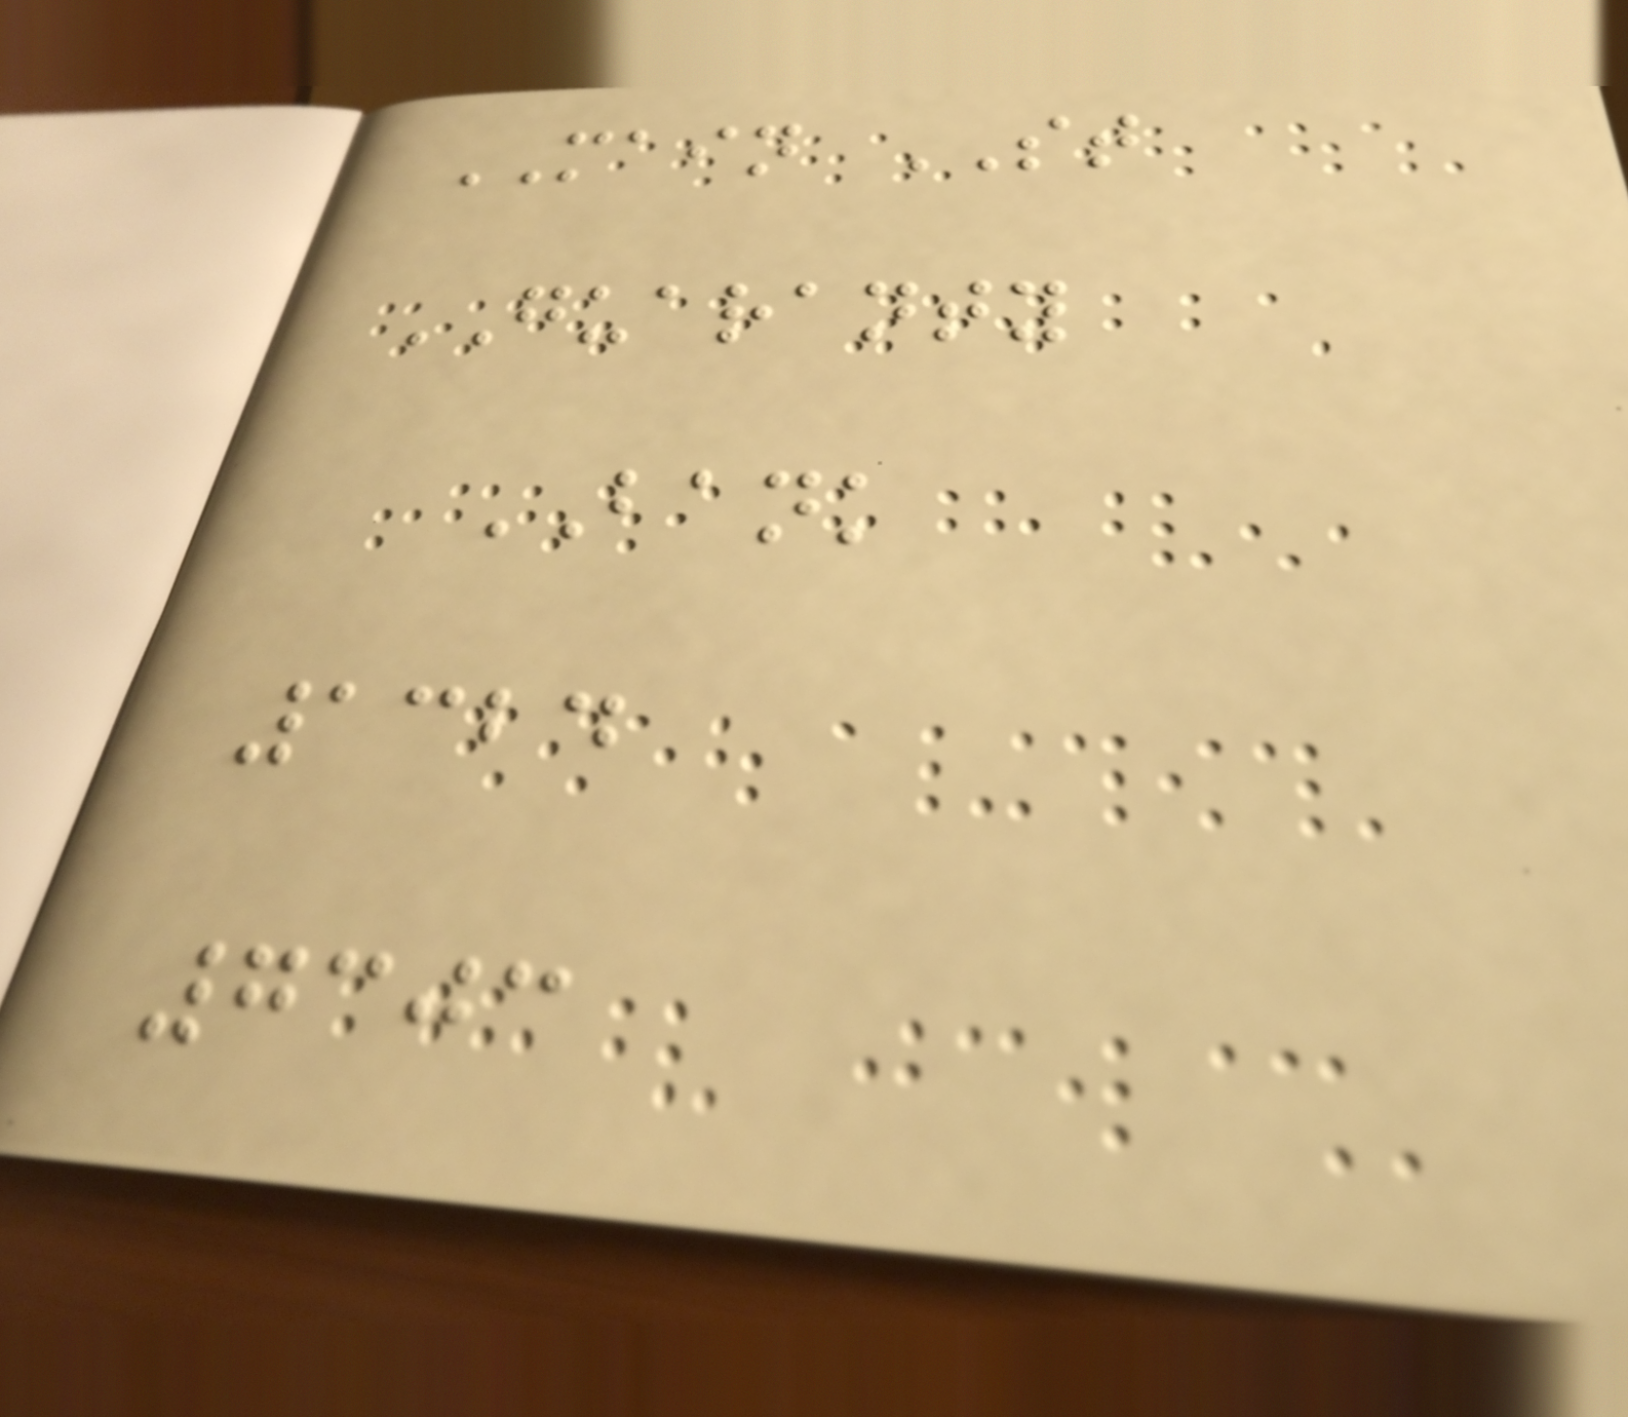MAIN ST
GUARANTY
BANK
1324
7303
